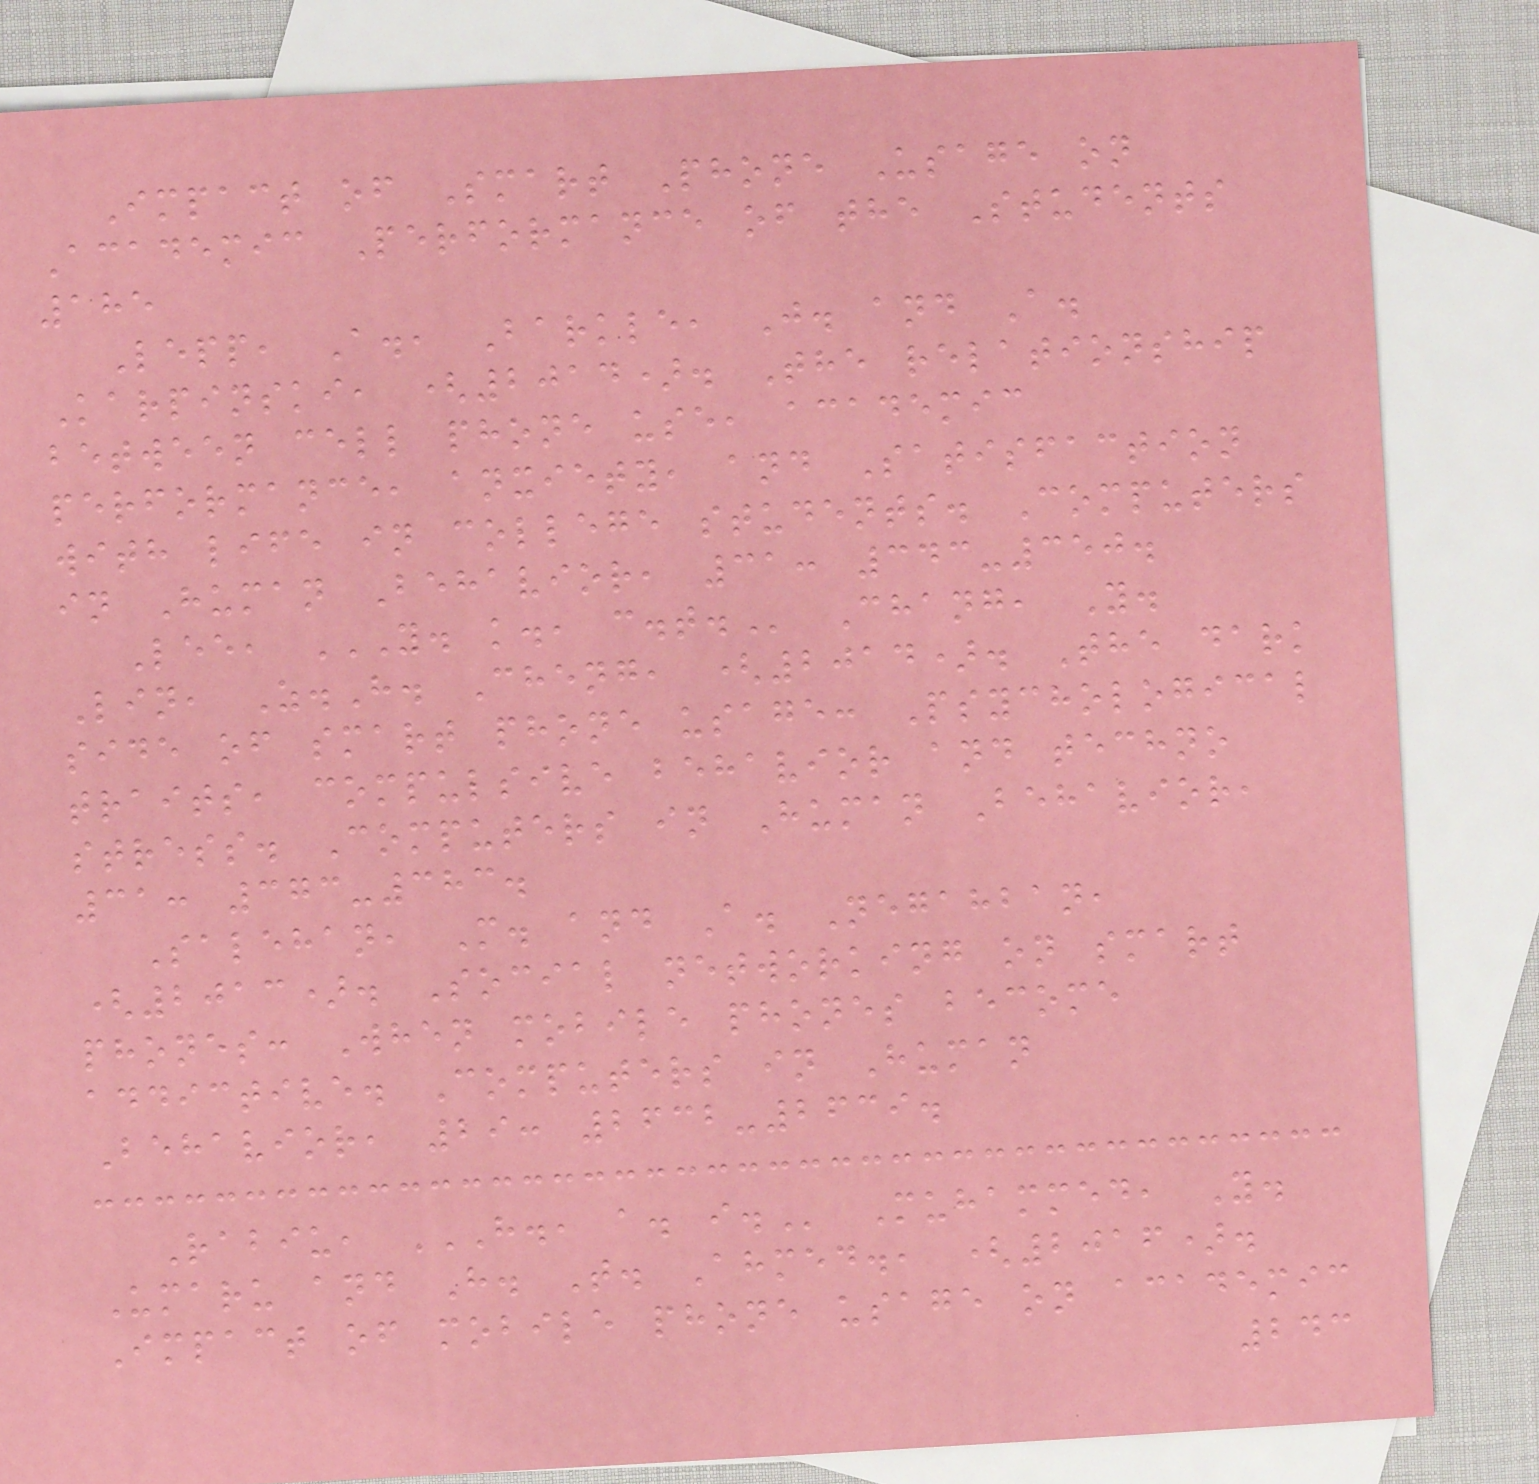Impact of Smart Phone Usage on
Academic Performance of the Students
185
Lepp, A., Barkle, J. and A.
Karpinski, (2014). The relationship
between cell phone use, academic
performance, anxiety, and Satisfaction
with life in college students. Computers
in Human Behavior, 31: 343-350.
Lee, Y. K., C.T. Chang, Y.
Lin, Z.H. Cheng, (2014). The dark
side of smart phone usage: Psychological
traits, compulsive behavior and techno
stress. Computers in Human Behavior,
31: 373-383.
Salehan, M. and A. Negahban,
(2013). Social networking on smart
phones: When mobile phones become
addictive. Computers in Human
Behavior, 29: 2632-2639.
Rabiu, H., A. I. Muhammed, Y.
Umaru and H. T. Ahmed., (2016).
Impact of mobile phone usage on academic
243
